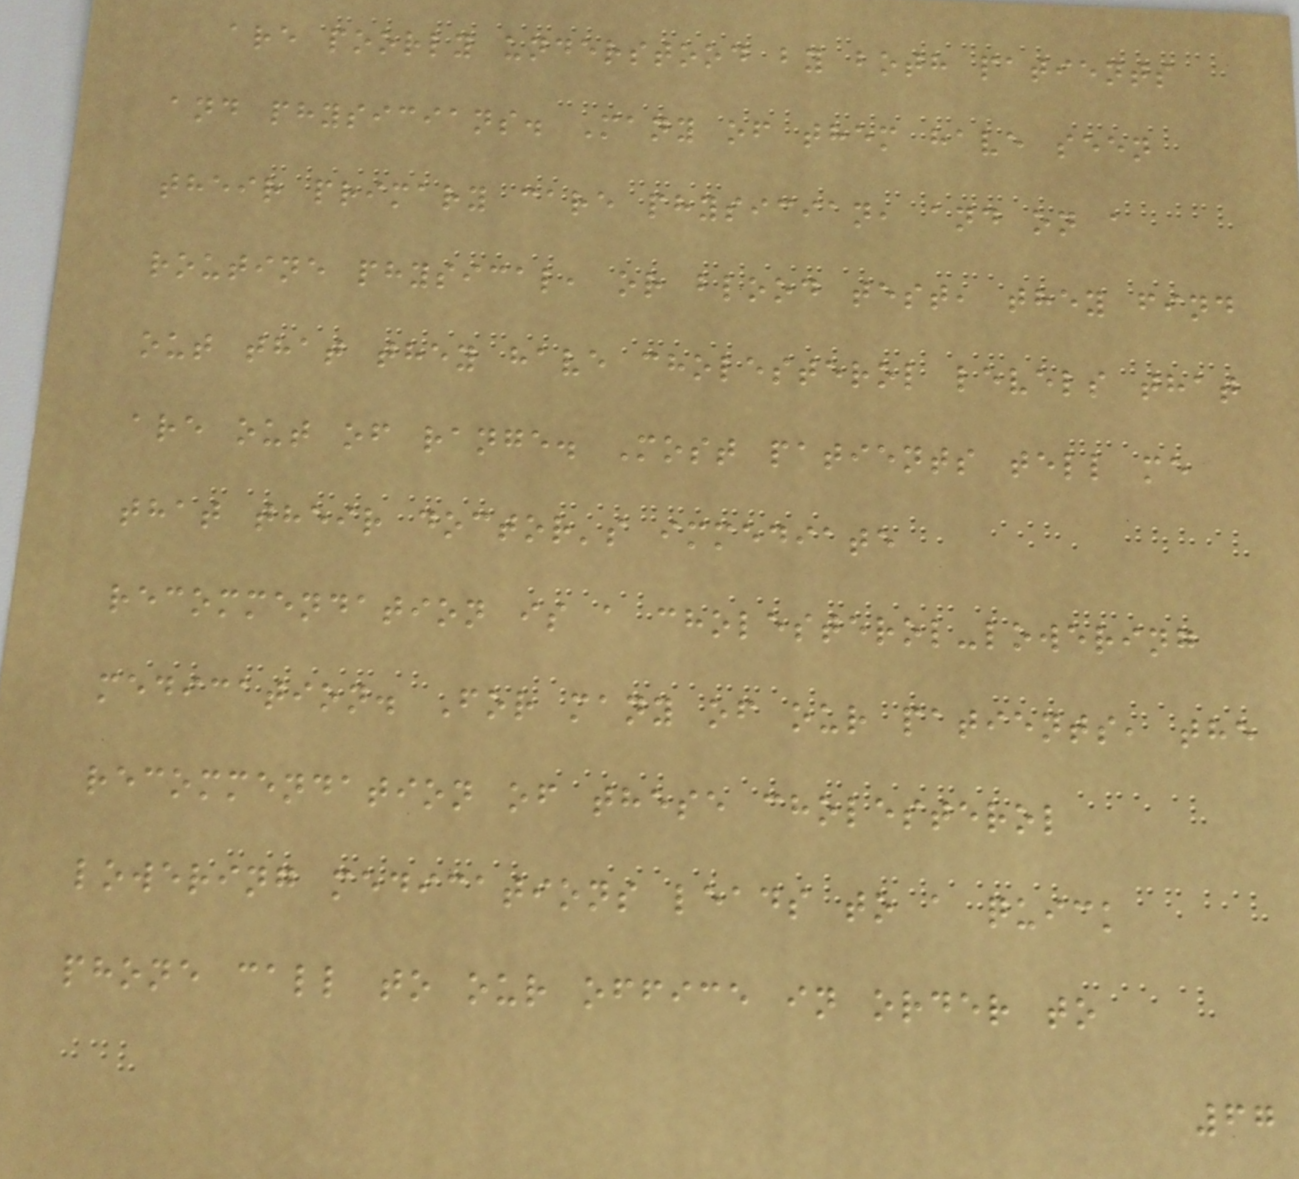are poorly understood by both patients
and physicians. Many of them have seen
their primary care physician, and on a
routine physical, or blood test, they find
out that they have cholesterol levels that
are out of range. Most patients tell me
that their doctor's immediate
recommendation is a cholesterol-lowering
medication. For many of our patients, the
recommendation of these cholesterol
lowering medications leads to a quick
phone call to our office in order to
67
